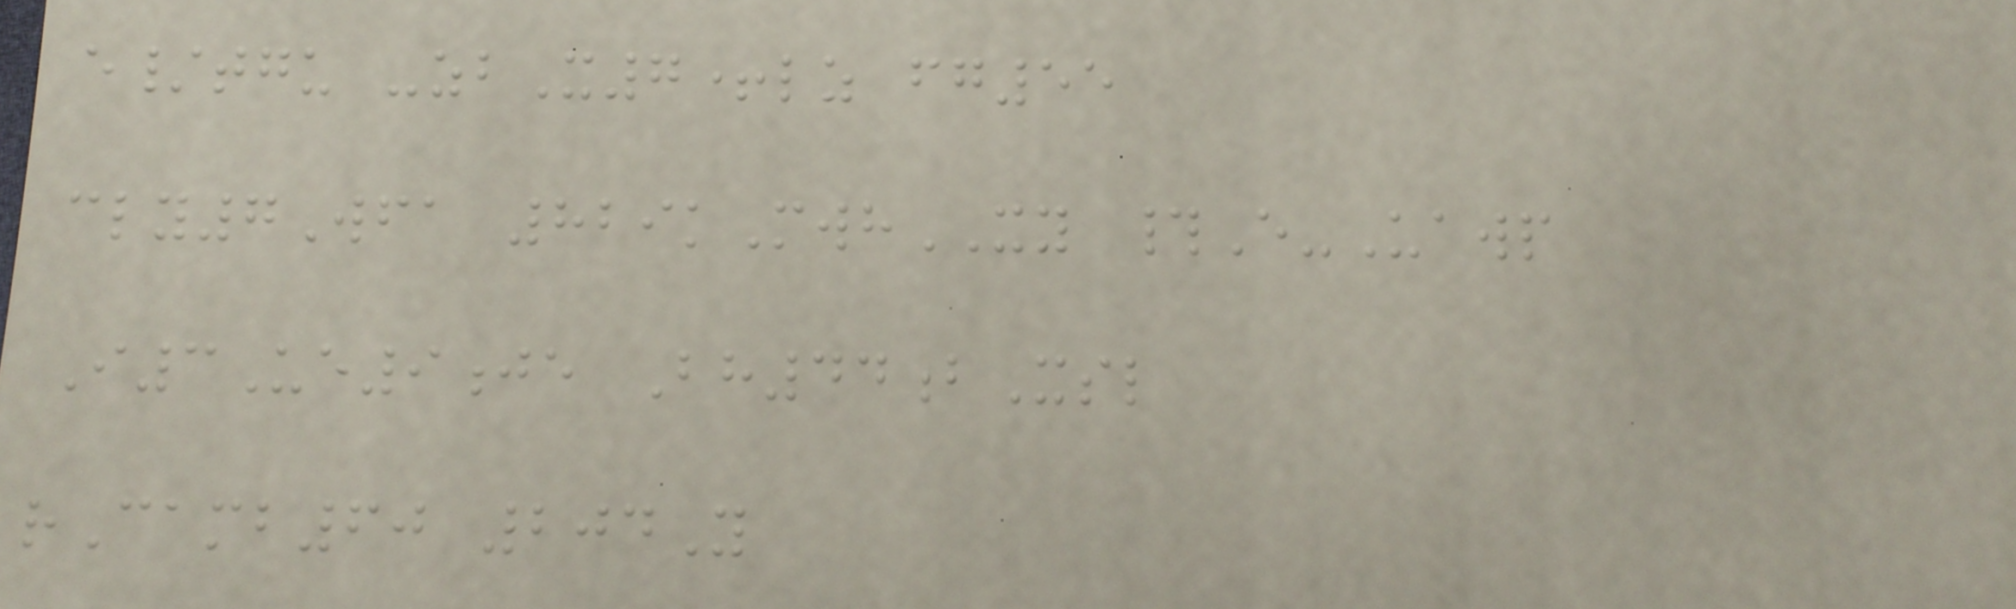e/tgu -zbX7+lz fg55
cly7Wfa 829kMwhXY #E-Uawp
I3Ue9je Bh44bXsl
rCamb60 204Y
